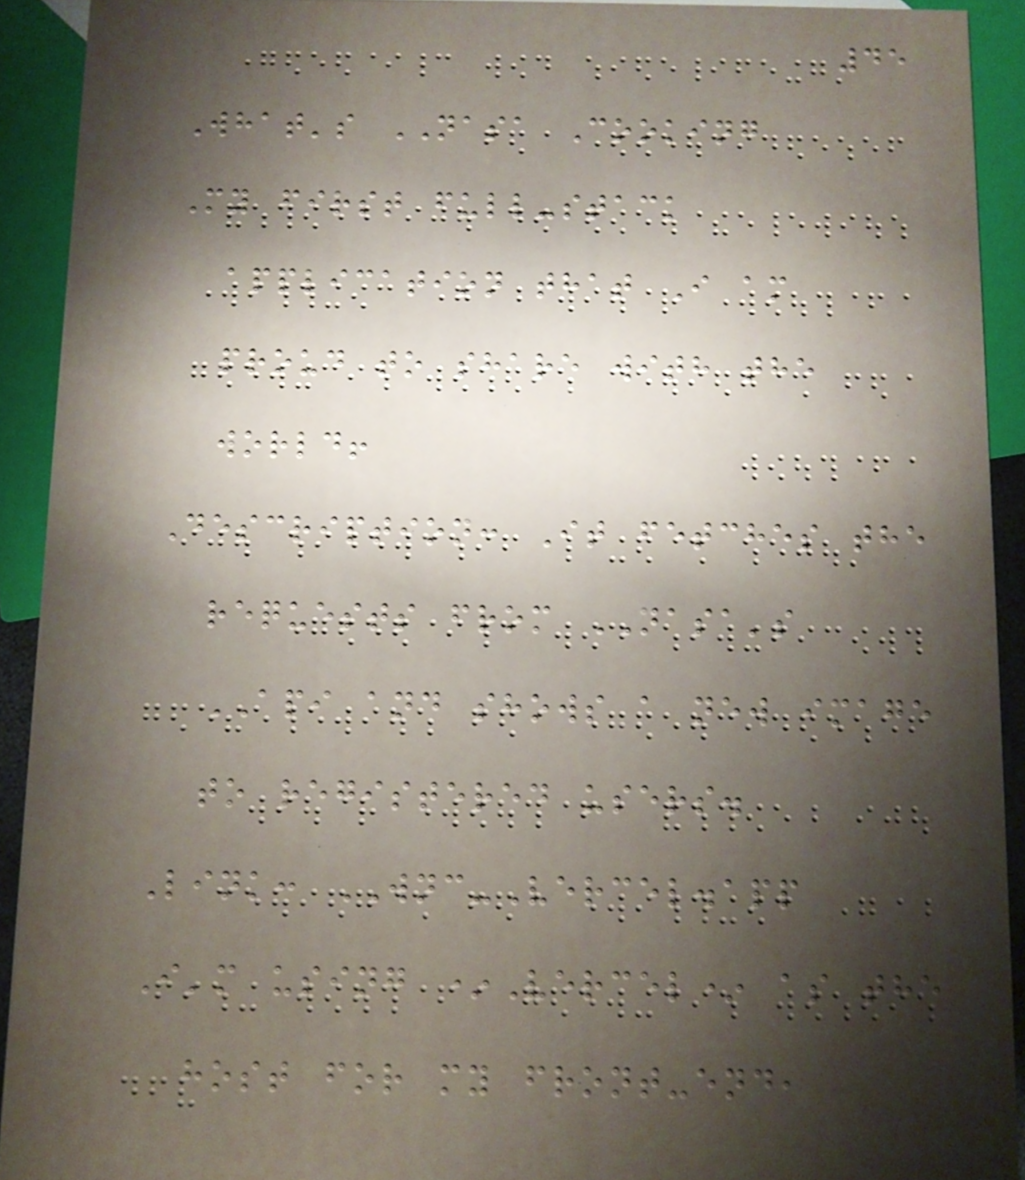45
What's NASA Cooking
My first full-stack
application that I am
proud to share with the
world!
Description: It fetches the
requests from NASA's
API and shows a new image
to registered users.
Link: WNC-Vercel.app
I'm using *Vercel* as the
host for my front-end,
